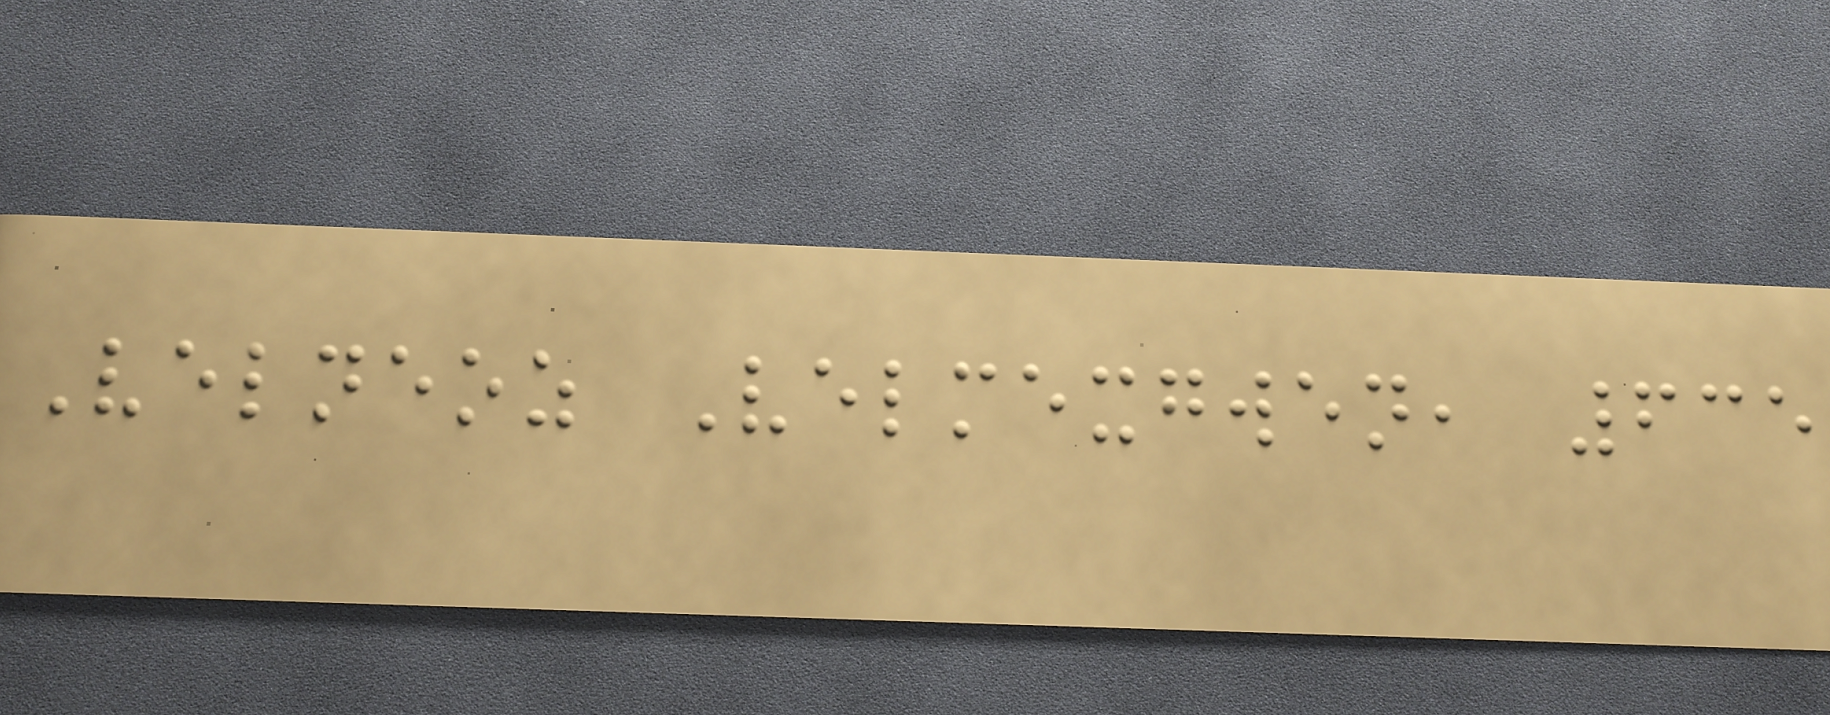Velneoz Velmexgwen, 635
